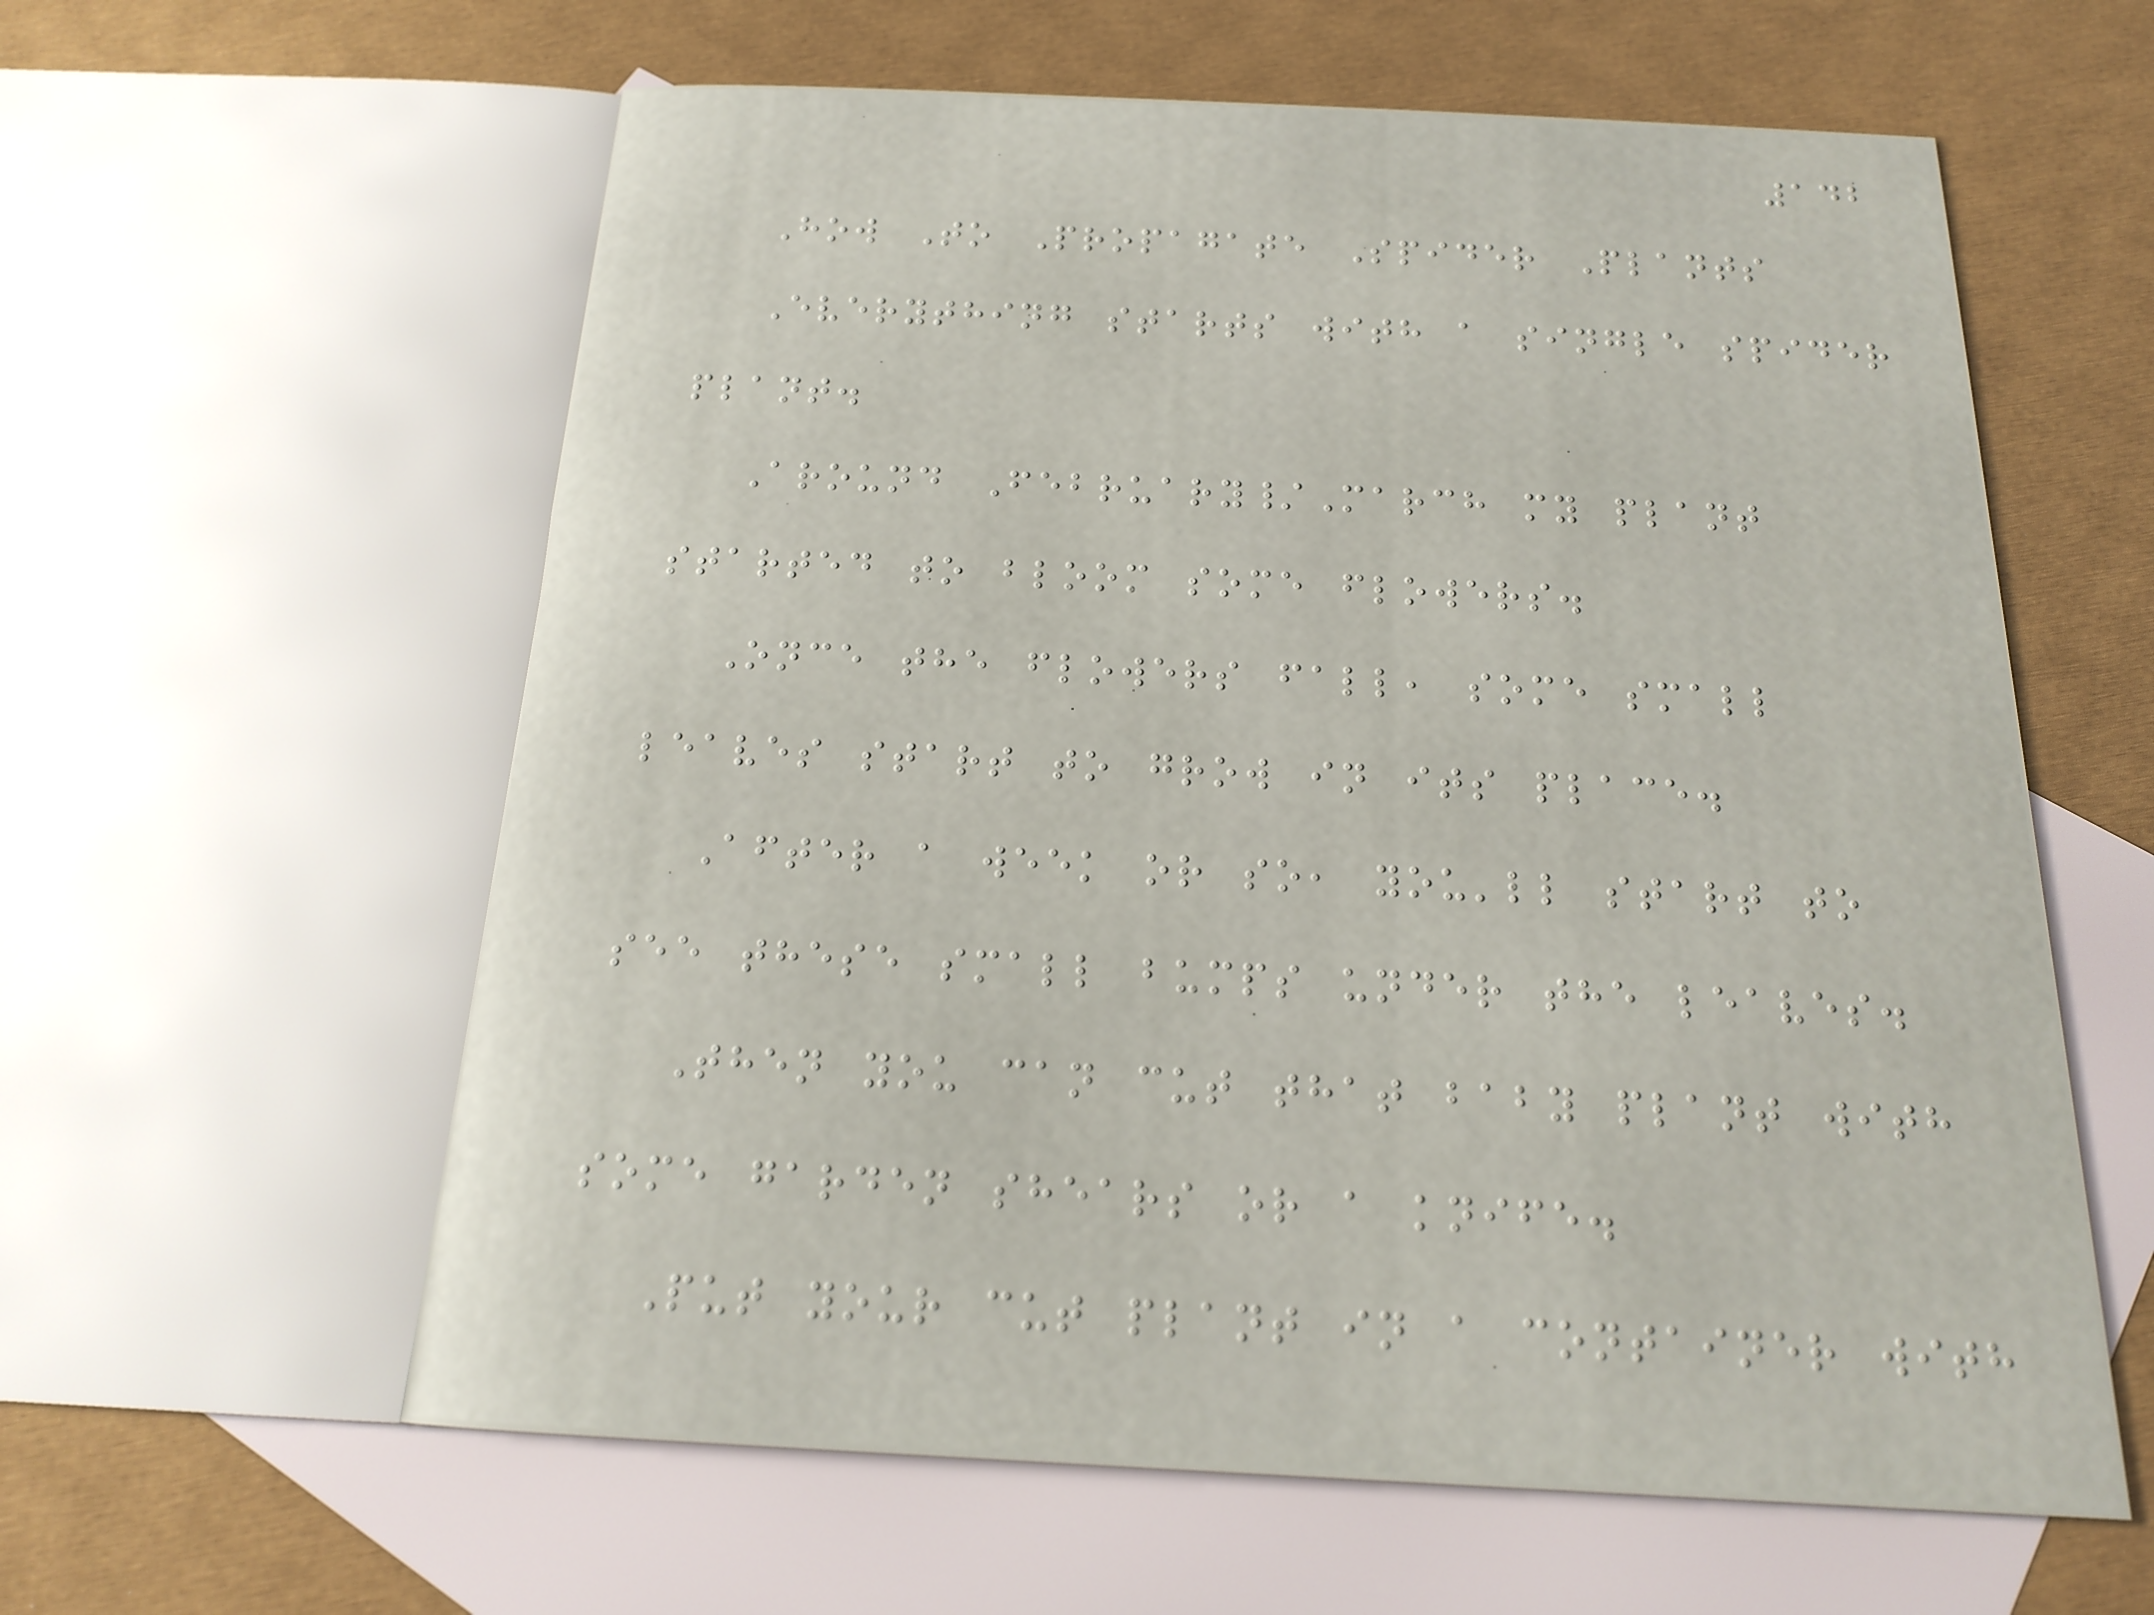142
How To Propagate Spider Plants
Everything starts with a single spider
plant.
Around February/March my plant
started to bloom some flowers.
Once the flowers fall, some small
leaves start to grow in its place.
After a week or so, you'll start to
see these small bumps under the leaves.
Then you can cut that baby plant with
some garden shears or a knife.
Put your cut plant in a container with
